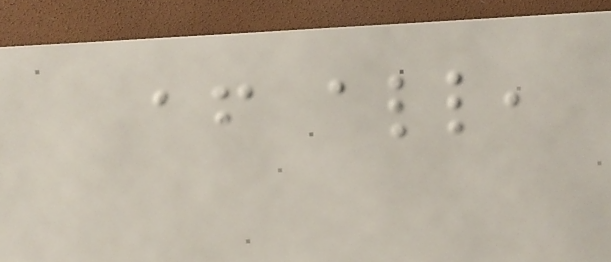after all,
